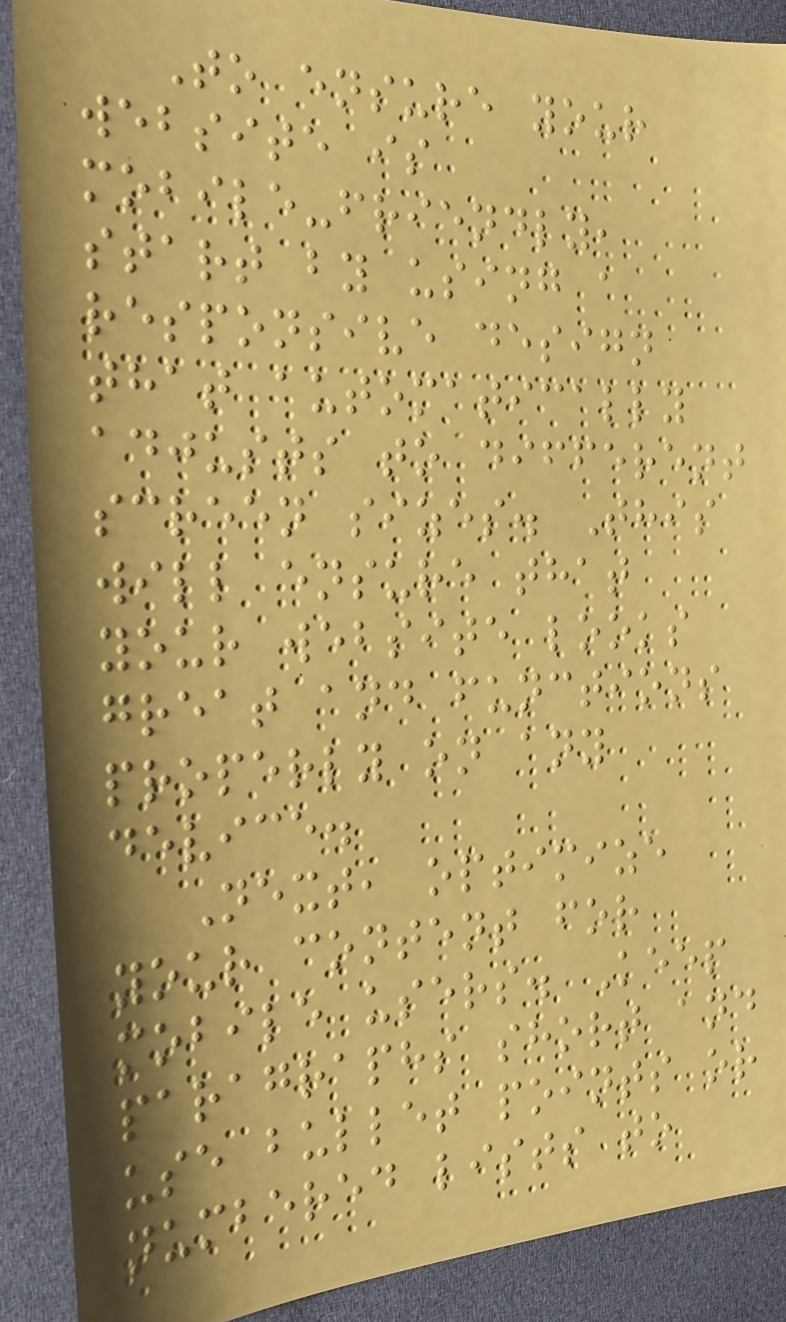To ensure your
website is
mobile-friendly,
start by using a
responsive design
that automatically
adjusts to different
screen sizes. This
will ensure that
your website looks
great and functions
properly on any
device.
Next, optimize
your content for
mobile users. Keep
paragraphs short and
use bullet points or
numbered lists to
